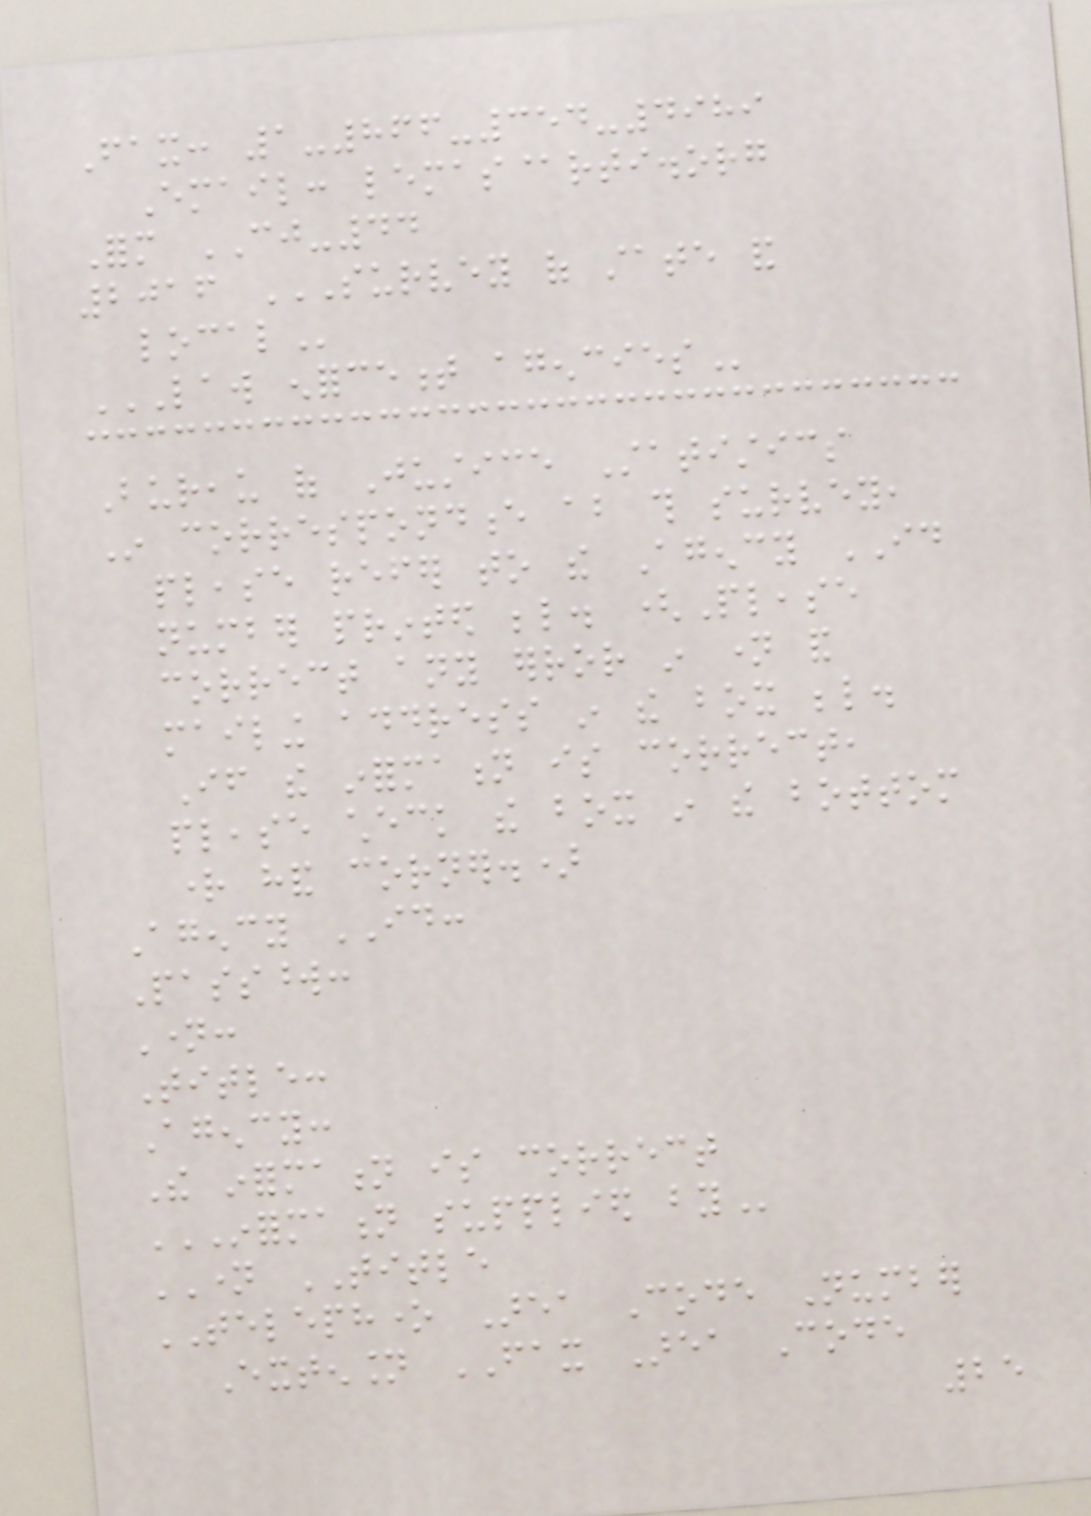Fax: 1-866-354-4989
Email: lemas@rti.org
Form CJ-44
2016 SURVEY OF STATE AND
LOCAL
LAW ENFORCEMENT AGENCIES
Bureau of Justice Statistics
In correspondence about this survey,
please refer to the Agency ID
number printed below. (Please
correct any error in name and
mailing address in the box below.
If the information is correct,
please check the box in the bottom
right hand corner.)
Agency ID:
Password:
Name:
Title:
Agency:
The information is correct
INFORMATION SUPPLIED BY
NAME TITLE
TELEPHONE Area Code Number
Extension FAX Area Code
25
